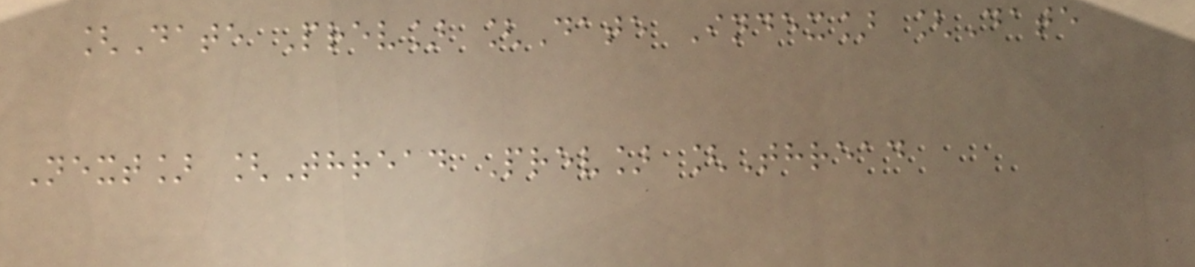[Date Prev] [Date Index] [Date
Next] [Thread Prev] [Thread
